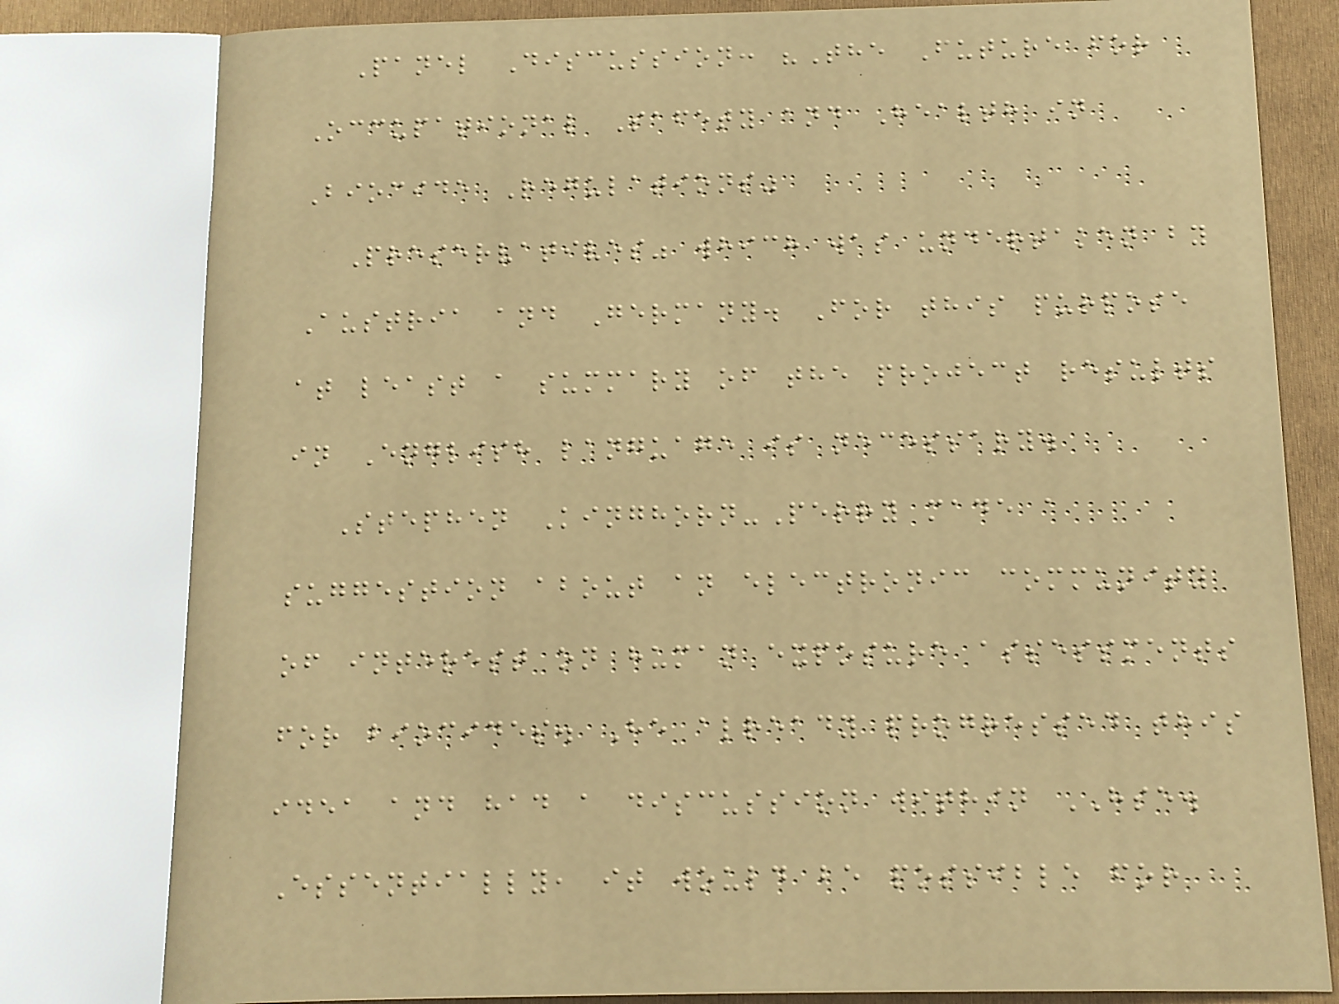Panel Discussion: "The Future for
Occupational Safety and Health in
Biocide Regulations"
Preservatives" which was undertaken by
Austria and Germany. For this purpose
at least a summary of the project results
in English language is necessary.
Stephen Kinghorn-Perry made a
suggestion about an electronic community
of interest on human exposure assessments
for biocides. He already progressed this
idea and had a discussion within HSE.
Essentially, it would be possible for
